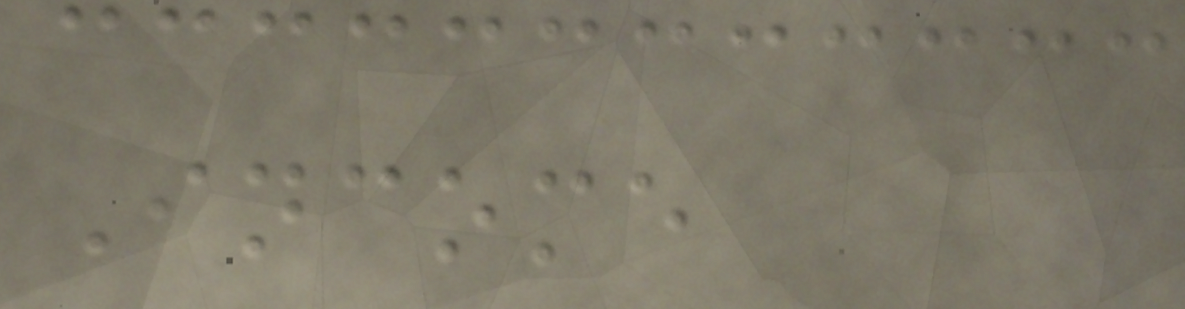Income
